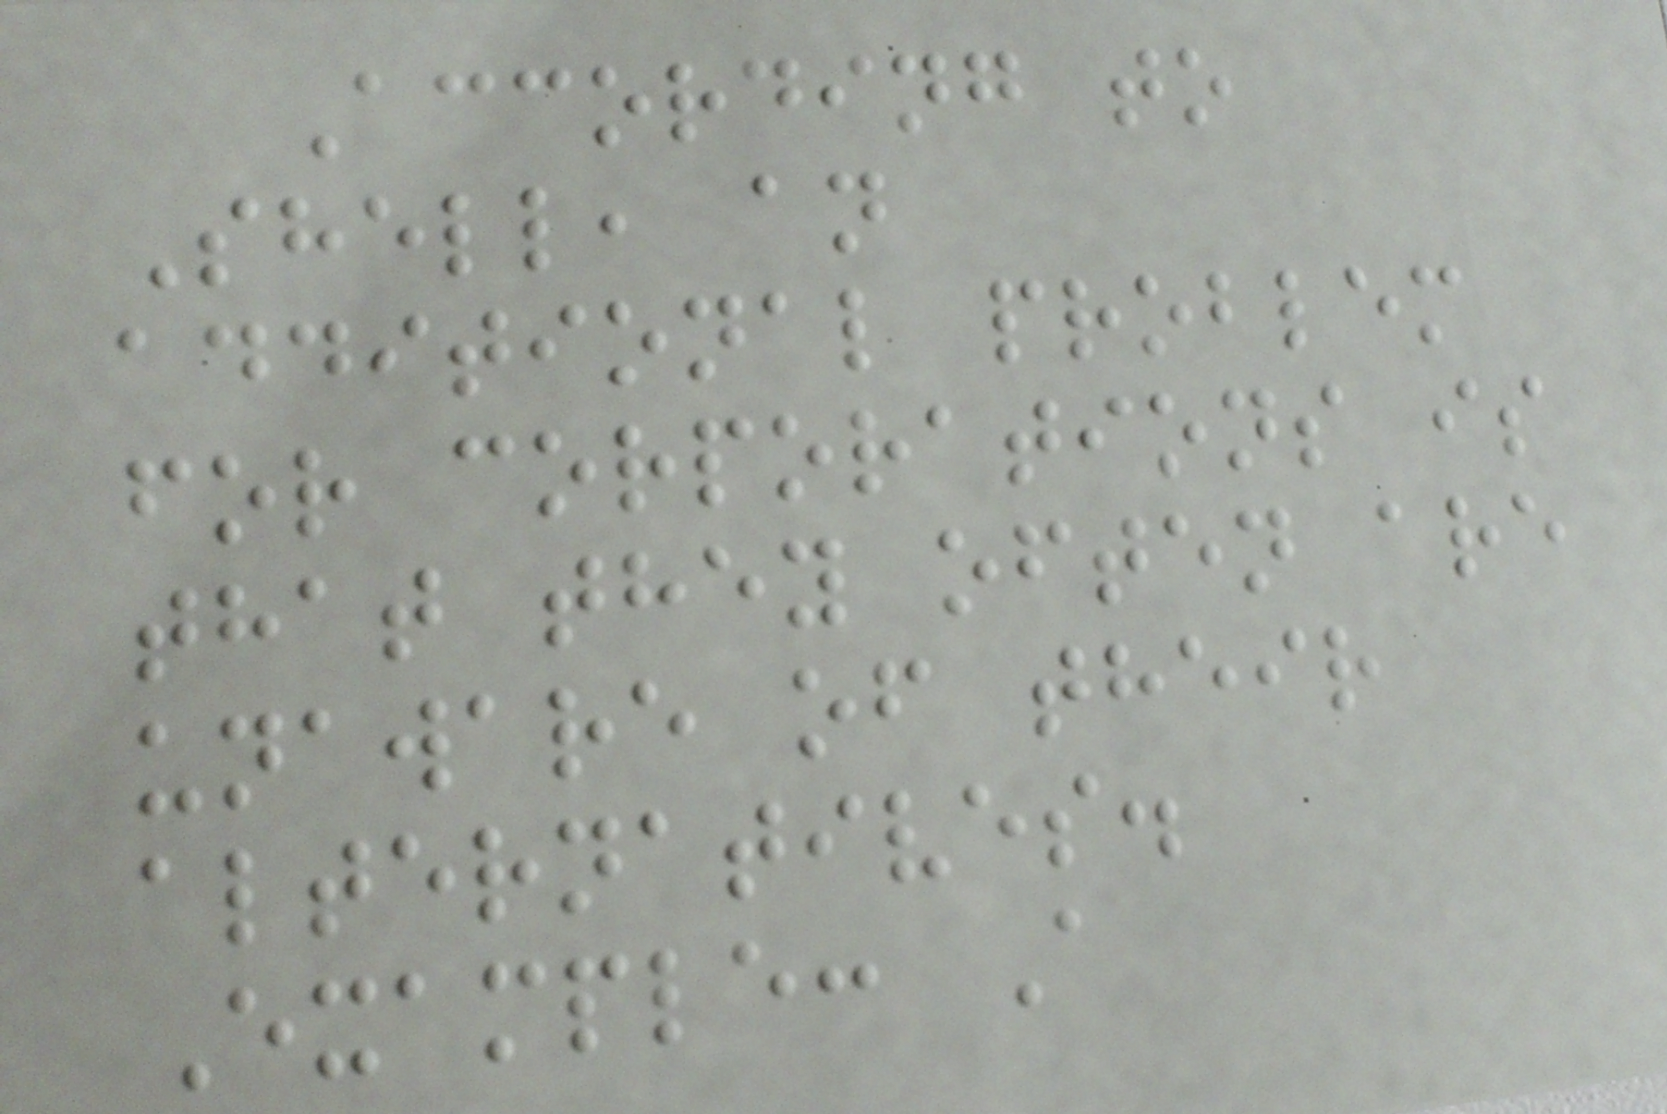According to
Shell, an
additional problem
for corporations is
that they often are
unaware of their
alternatives.
Example: A
